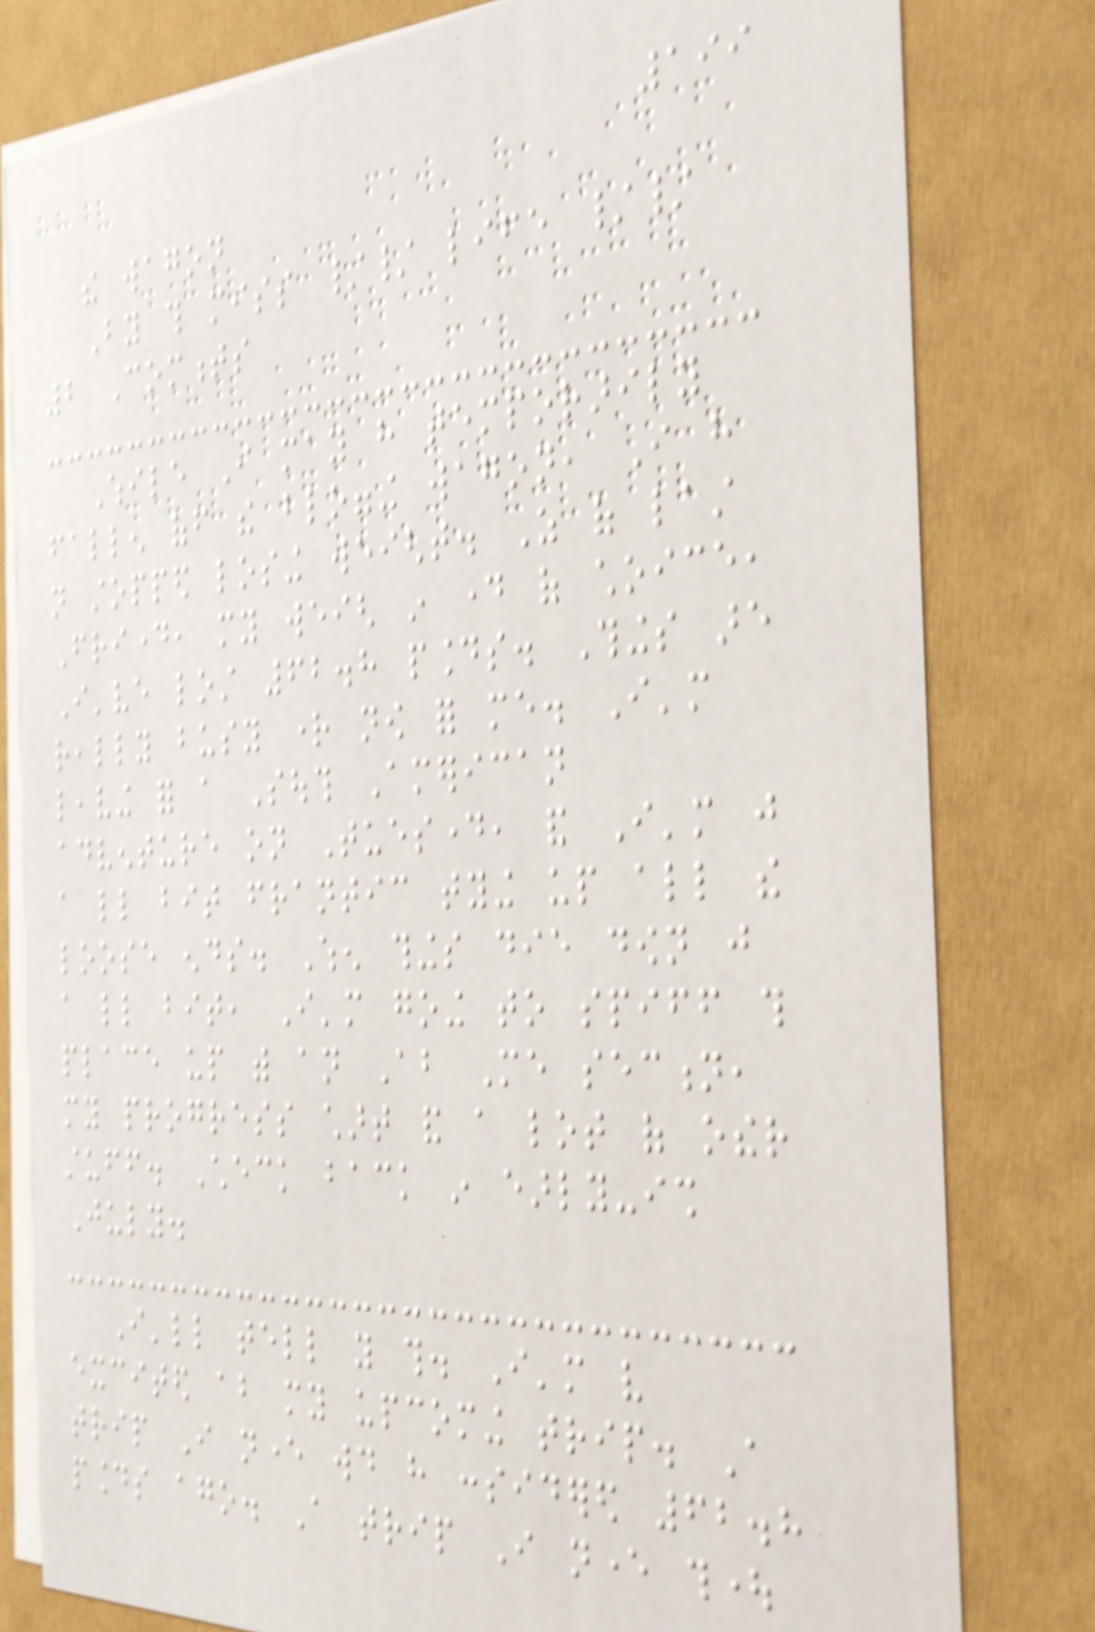199
the wagon
By this miss // life //
2 Comments
While I may have temporarily
fallen off the blogging wagon, I have
not stopped losing weight. As of last
Friday, my weigh in day of choice,
I've lost 62.8 pounds. Things are
really busy right now for me. I'm
leaving for a South American
adventure on Tuesday, and I'm just
a little bit frantic tying up all the
loose ends. When things die down just
a little bit, I'm going to spiff this
place up with an About Me section,
my progress chart and a lot of other
stuff. Check back in early-ish
July.
I'll tell you this. I'm very
excited about my upcoming trip. A
trip I never would have considered 62.8
pounds ago. A trip I never thought
